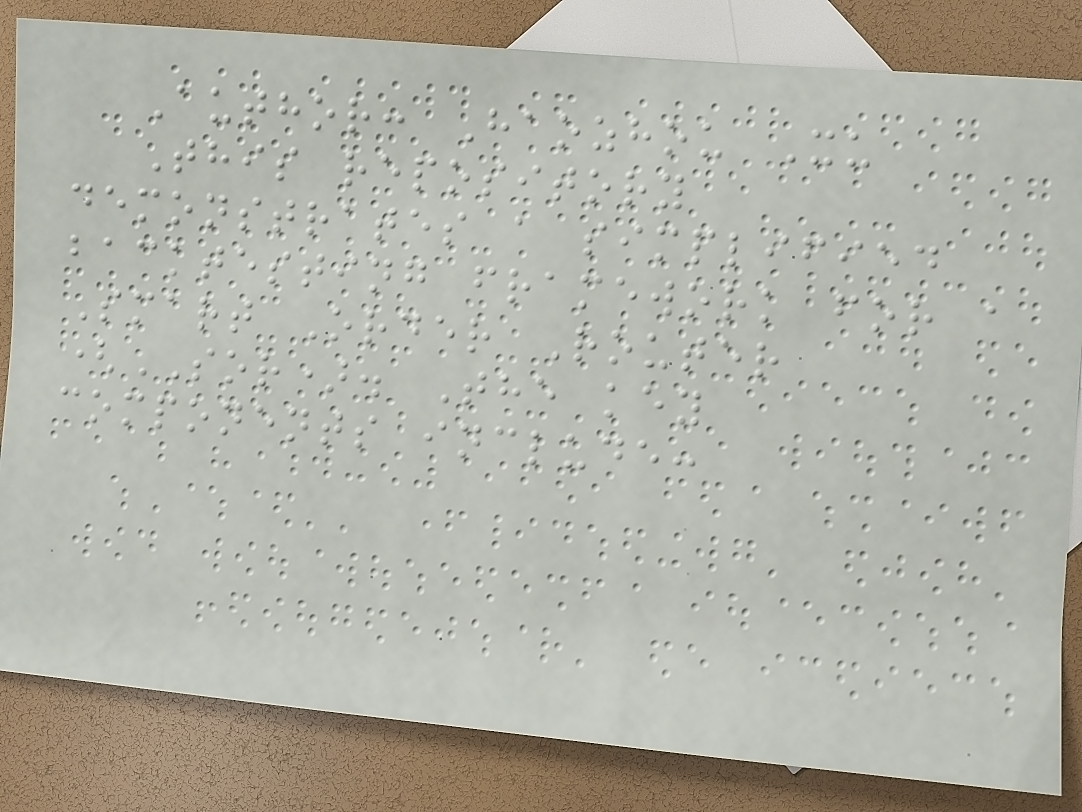Author: Haozhou Xu
This repository
demonstrates a simplified
backtesting framework for a
Smart Order Router
(SOR). The key
components include:
